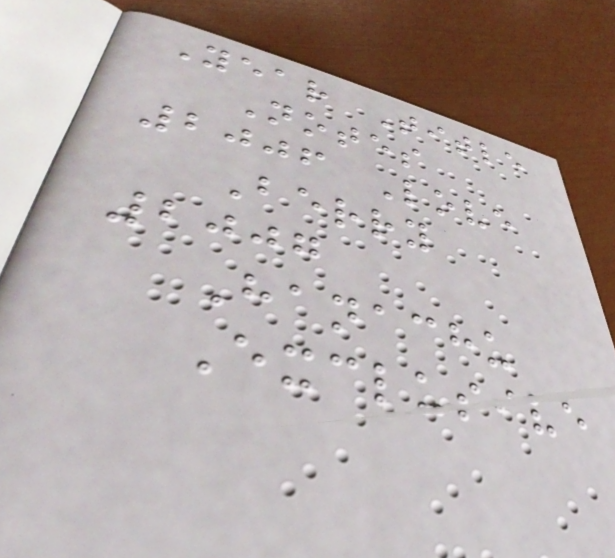Year Title
Notes
2006 Love
Berry
2007
Hanachu
Exclusive
